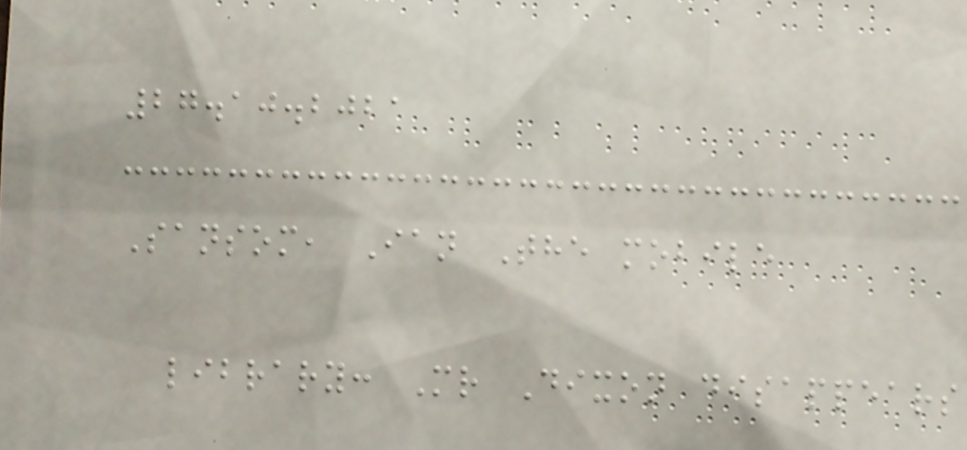27.10.2021
Sansom, Ian The mobile
library: Mr Dixon disappears
